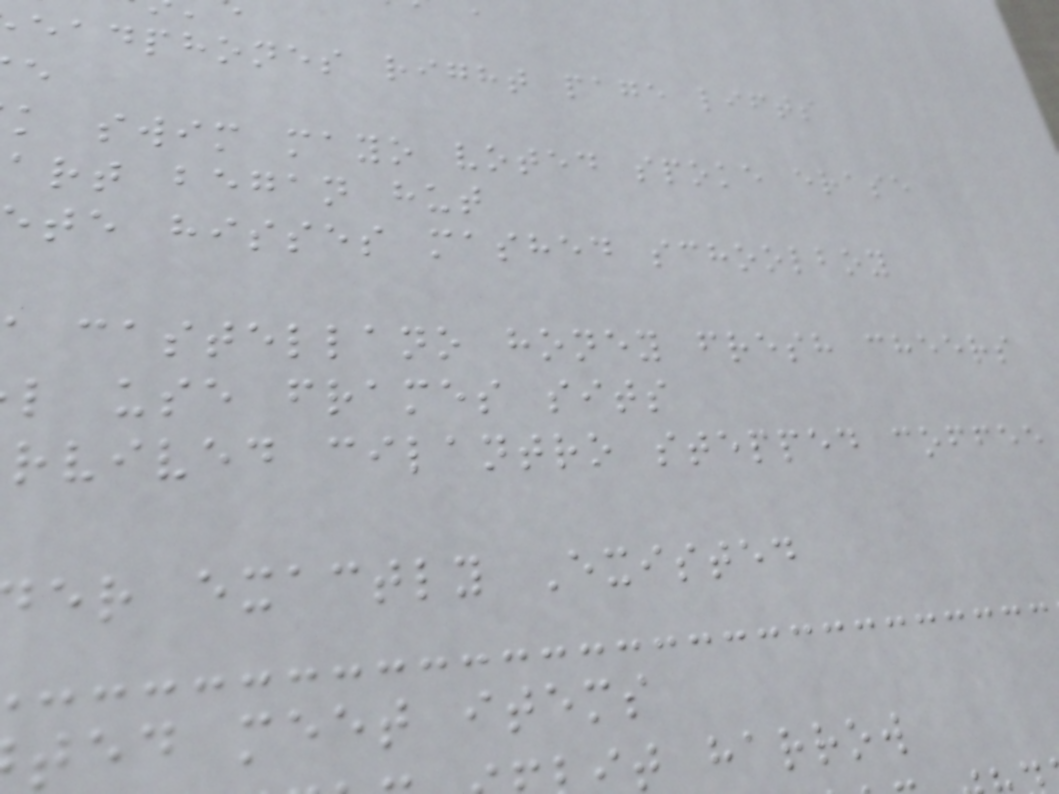eadphones right page lifts
k swim mayo voted spoke erase
art began hut
te hisses mashed schoolboy
castellano honey fresh cheers
l use frames sits
rvived cilantro stepped coffee
er exactly Existed
ted meet items
t harrow
